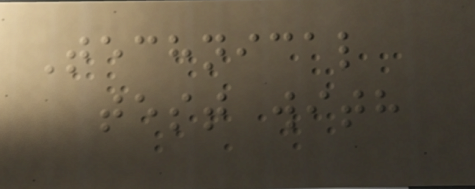Technical
test with
